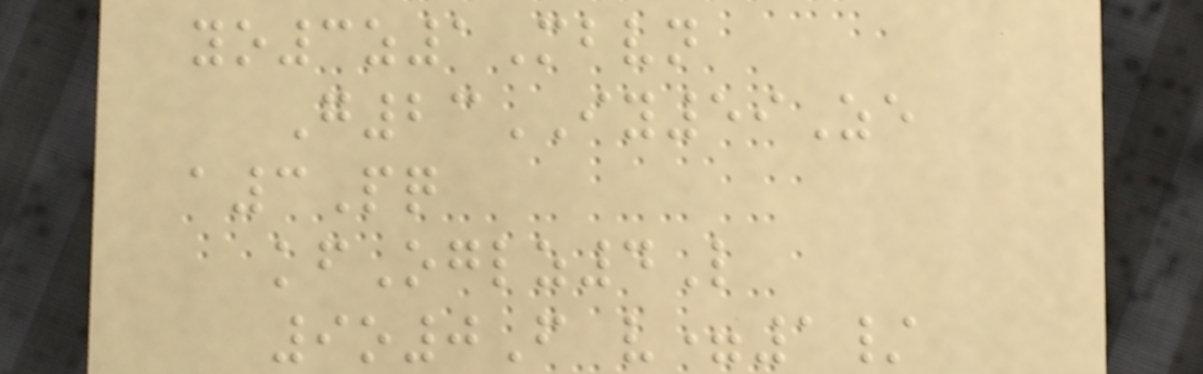yo3z1Mbvn
G23IY59Ze
a3Pq
kfOglz4L
9o0F v=1/
